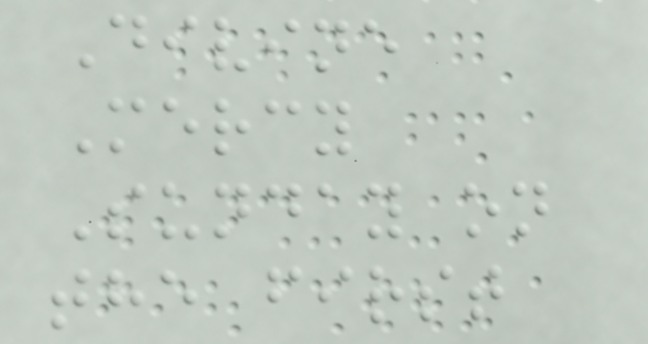Divine
Mercy
Sunday on
the first
